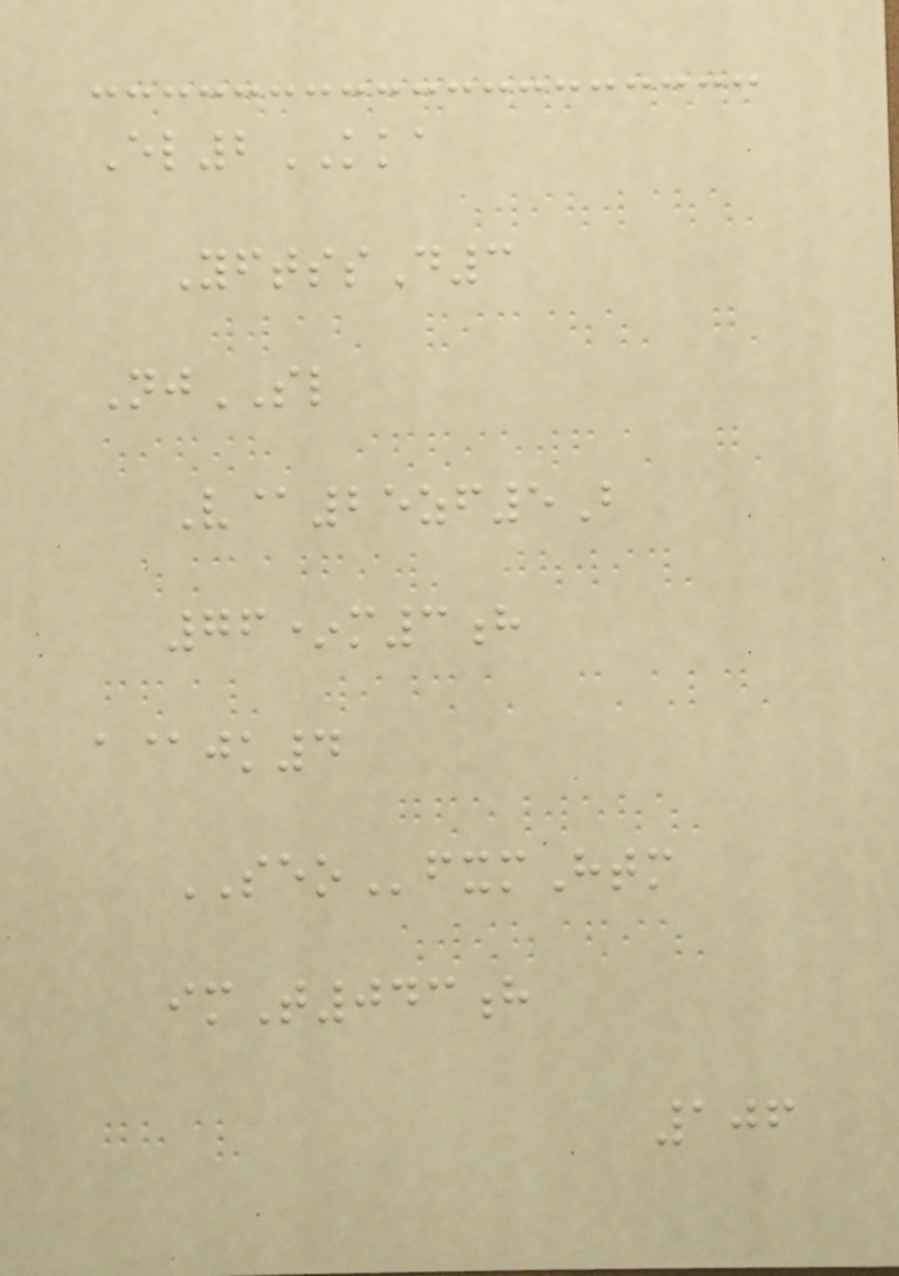El2KKA
YftssD3
NjSL
V@25zf5B
76*m3h
a@jk4
SEOfxmHtm
imT043h
106
